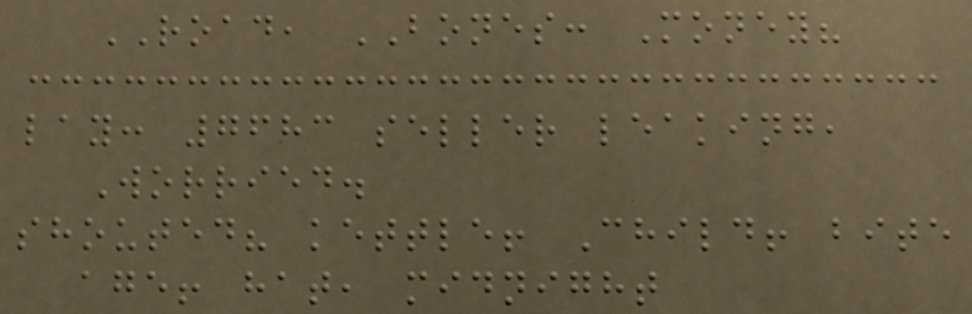ROAD, BONES: Money?
lay: 7683 seller leaking,
Worried.
shouted? kettle! Child! bite
age! hat, midnight
